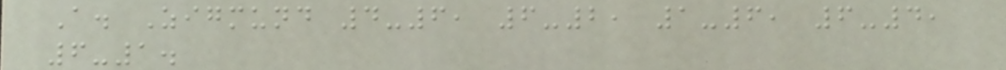A. Zigmund 4-6, 6-2, 1-6, 6-4,
6-1.
